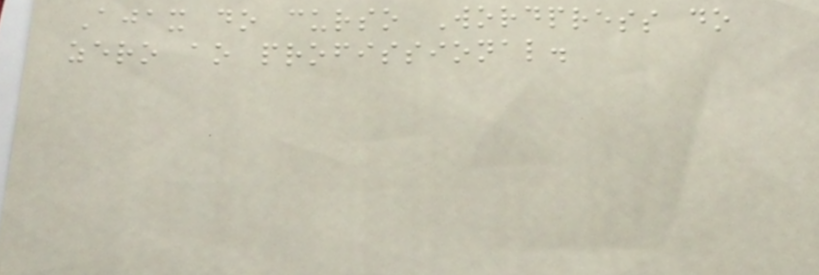Ajax do curso Wordpress do
zero ao profissional.
